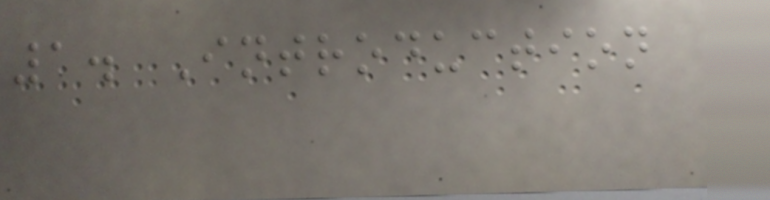1. Introduction
